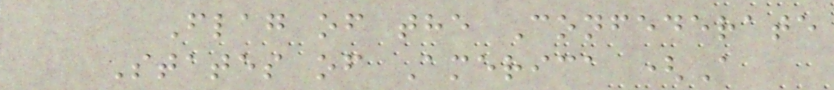Flag of the Confederate
States of America (A
